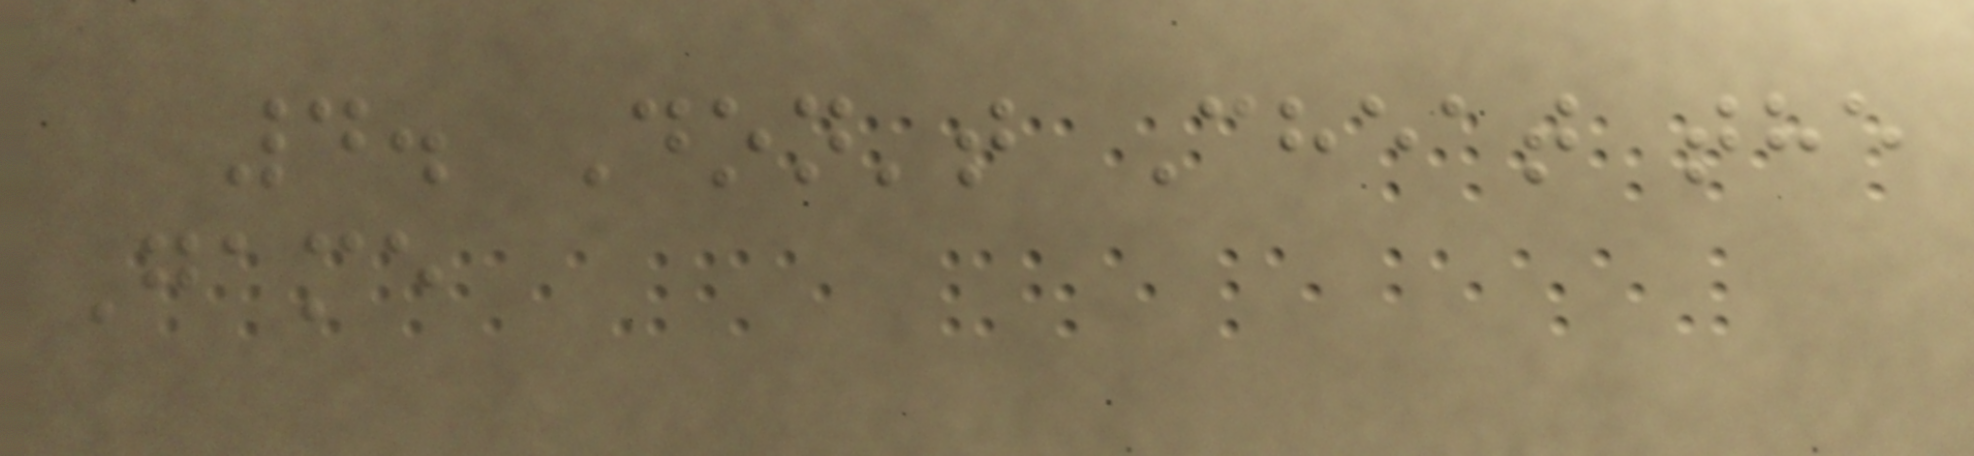4. Don't Cheat the
Game
